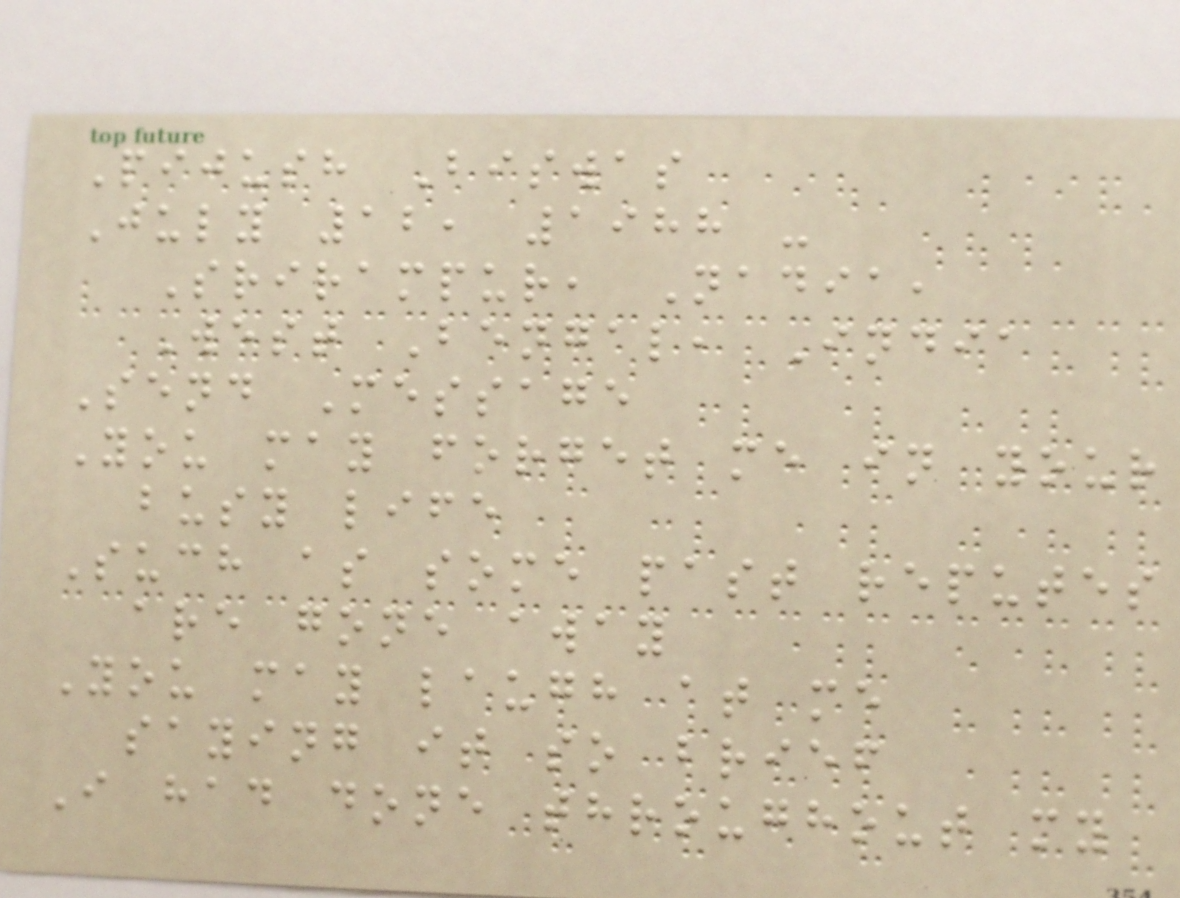Pijush Biswas
July 12, 1988 -
Srirampur, Nadia,
West Bengal, India
Send Message
You may forget me in your
busy life
Such as some past reputes
are gone away
You may laugh at me
saying it so brief
I had done throughout my
